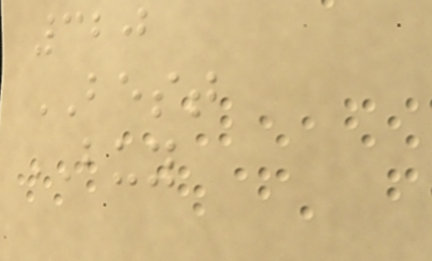320
BEST
BUY
